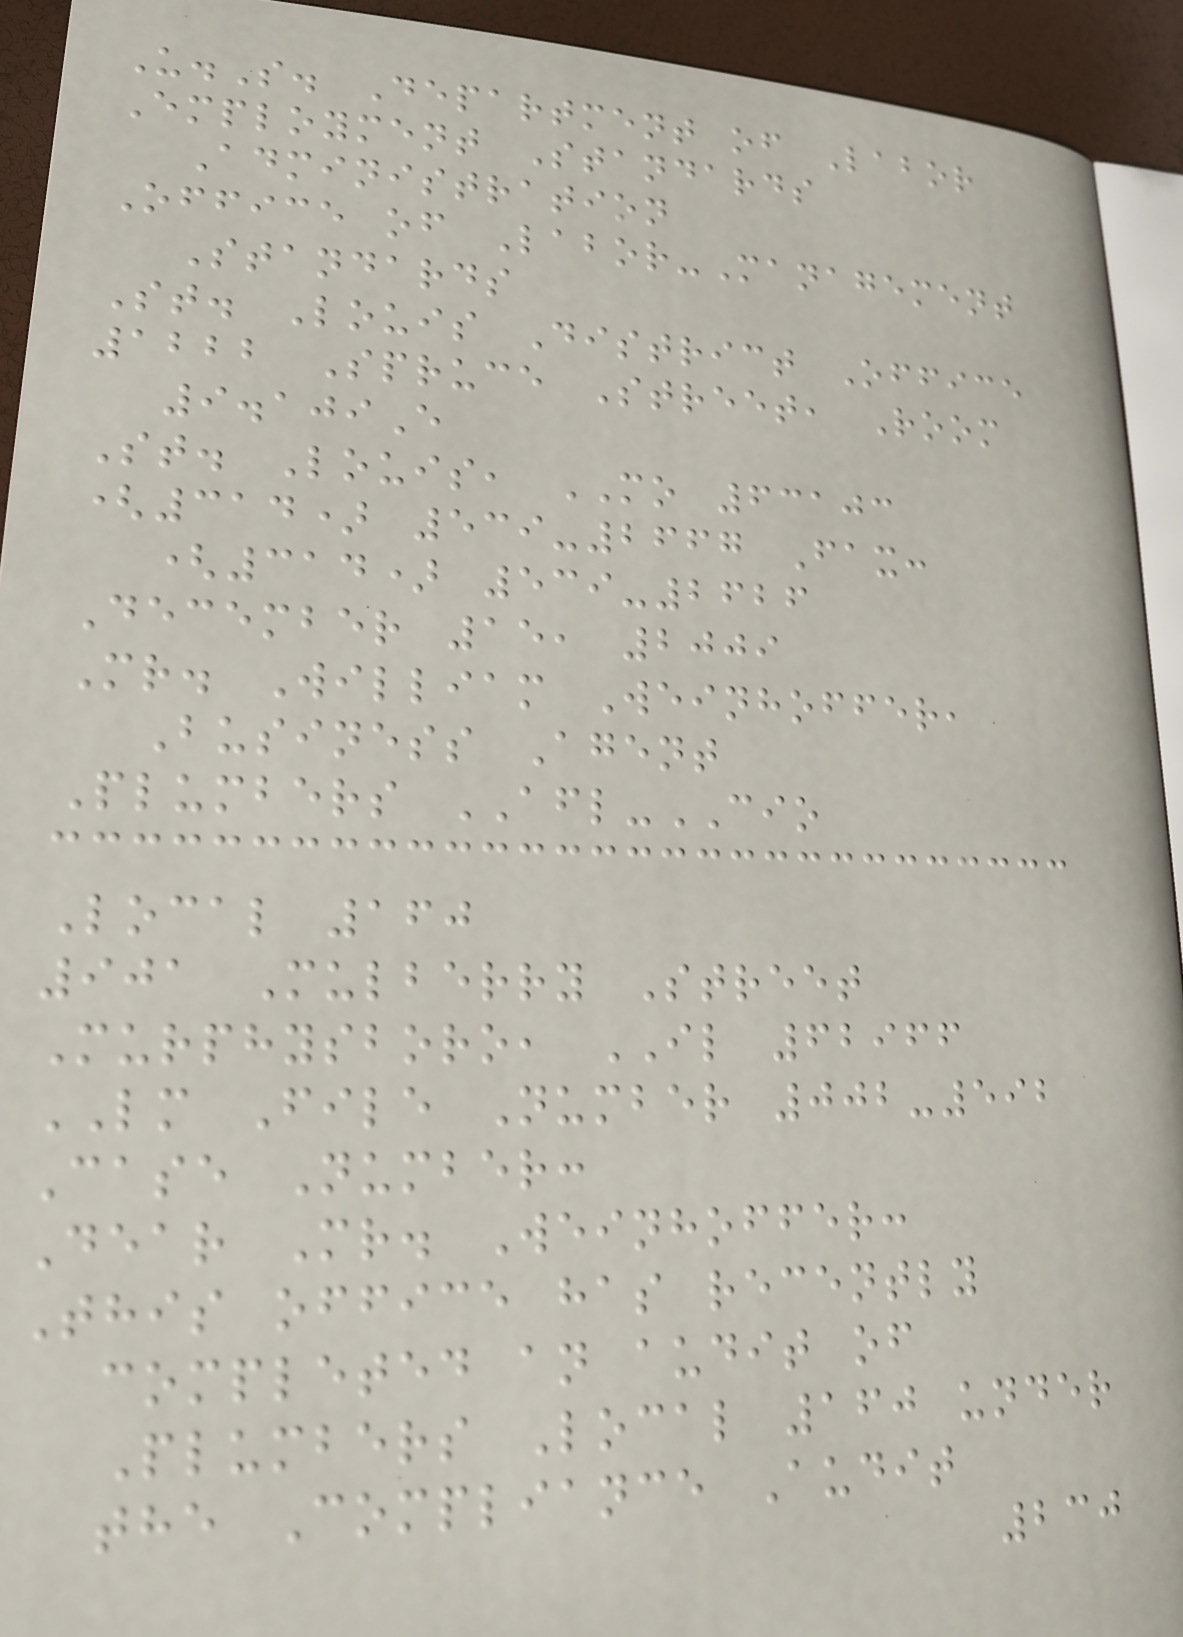U.S. Department of Labor
Employment Standards
Administration
Office of Labor-Management
Standards
St. Louis District Office
1222 Spruce Street, Room
9.109E
St. Louis, MO 63103
(314) 539-2667 Fax:
(314) 539-2626
December 15, 2009
Mr. William Weinhoffer,
Business Agent
Plumbers AFL-CIO
Local 160
901 Mulberry Street
Murphysboro, IL 62966
LM File Number 002-592
Case Number:
Dear Mr. Weinhoffer:
This office has recently
completed an audit of
Plumbers Local 160 under
the Compliance Audit
230
